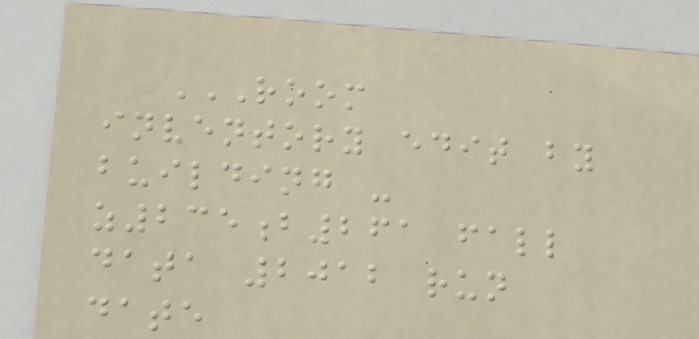ROOM
INVENTORY EDIT BY
BUILDING -
Z235B261 FALL
DATA 2012 RUN
DATE
